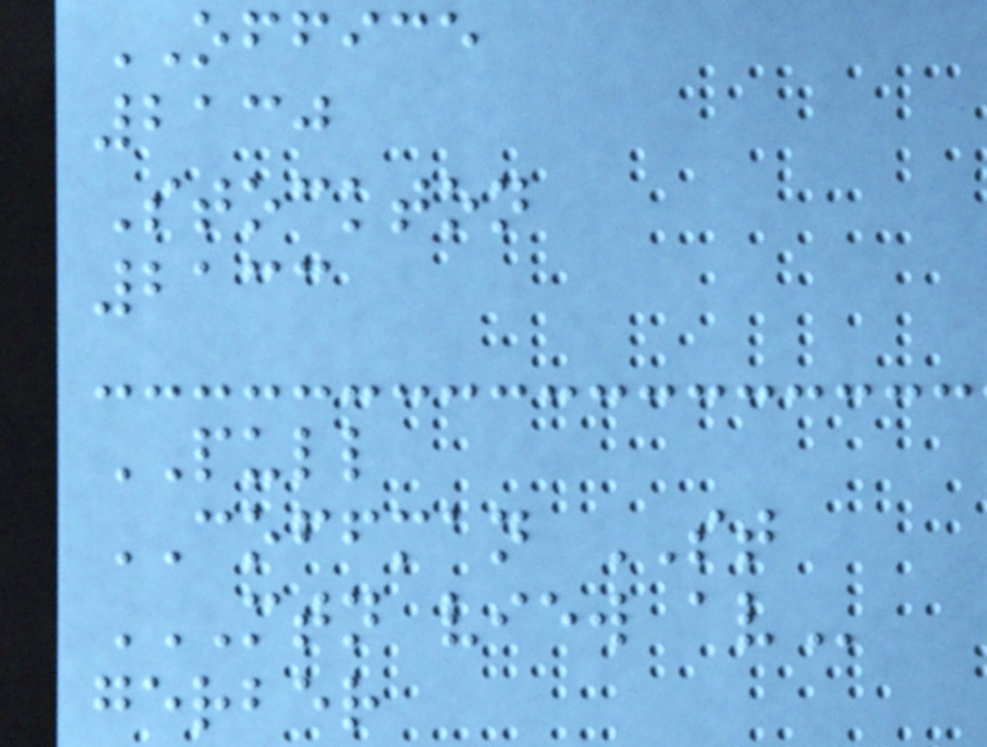OFFICE
2130
Stockton
2133
PULL
COFFMAN ST
MTN VIEW AV
gerber
